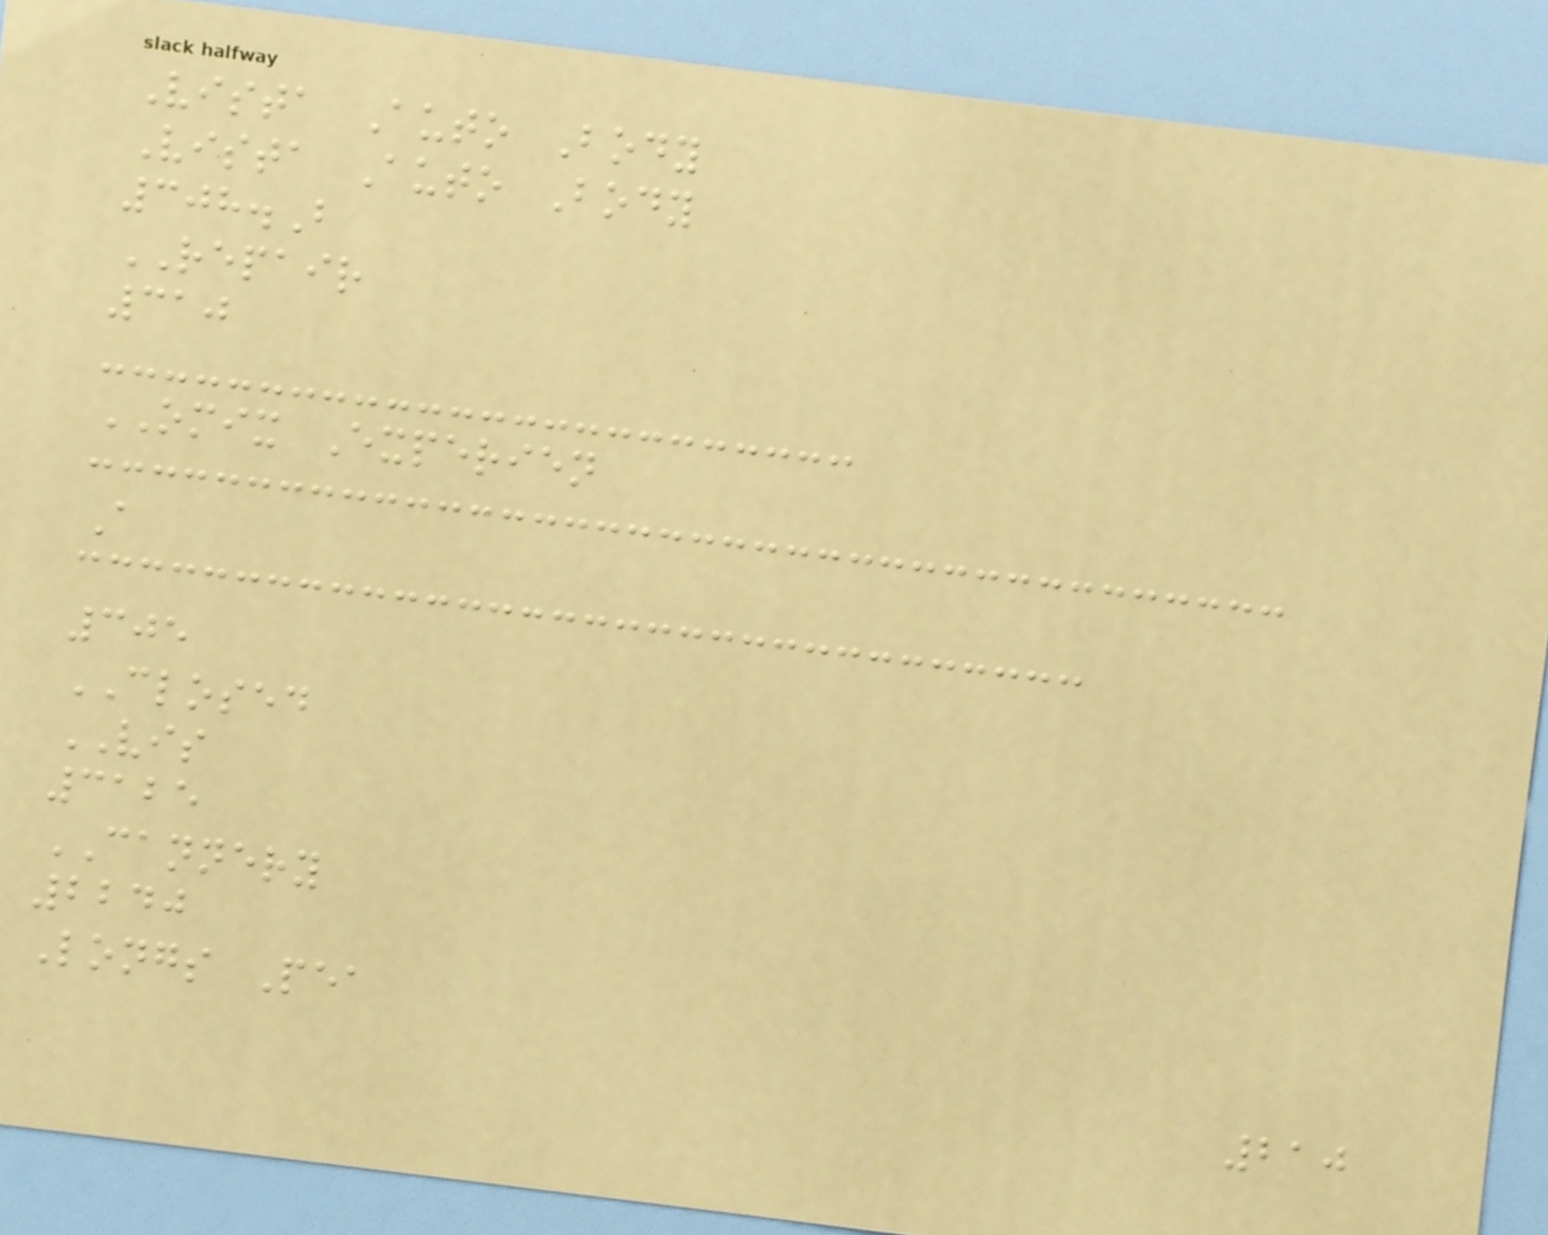Vista Auto Body
Vista Auto Body
308.B
REPAIR
310
OMIX Experien
A
305
CLOSED
VIS
3125
CANNERY
2240
Longs Pea
210
